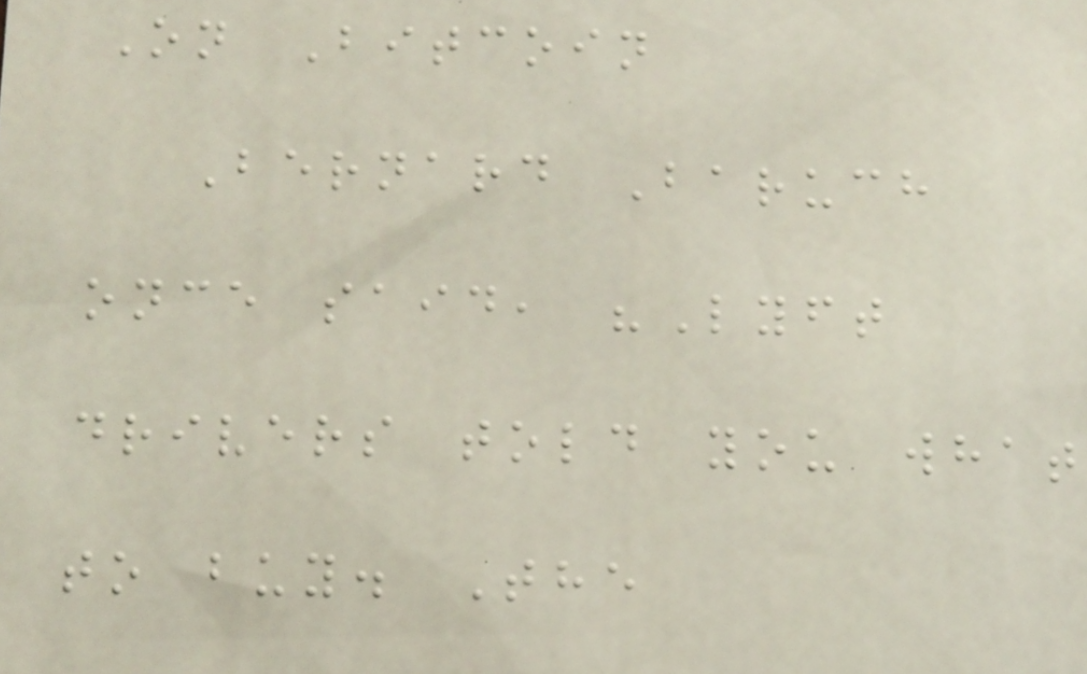On Bitcoin
Bernard Baruch
once said, "Lyft
drivers told you what
to buy. The
